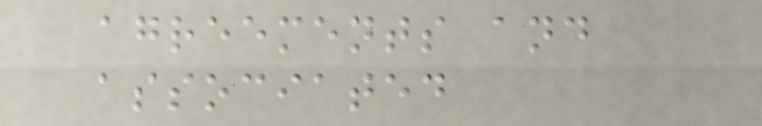agreements and
associated
